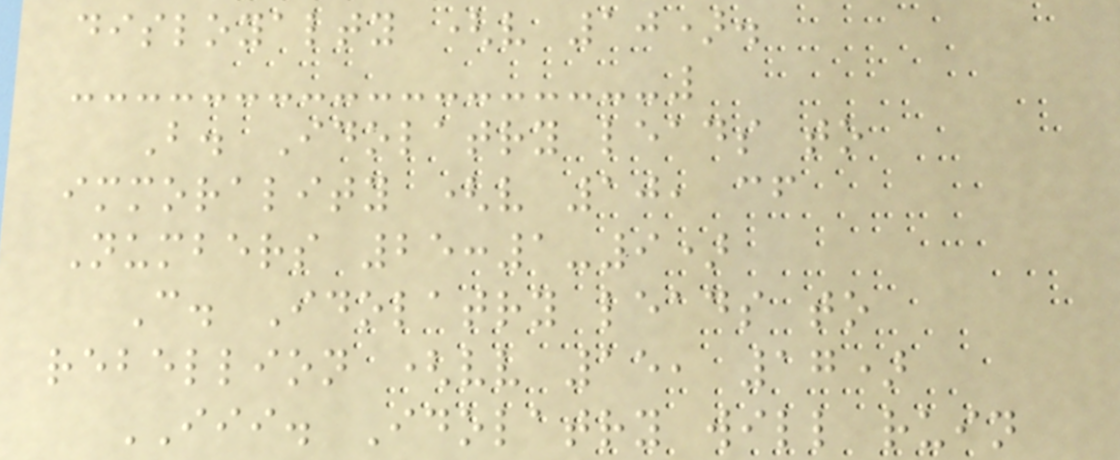disloyalty (v 10).
B. Idolatry leads to
immorality (v 10, cf
Numbers 25:1-9)
C. Idolatry leads to
rebellion (vv 15, 17)
III. Idolatry will ruin
